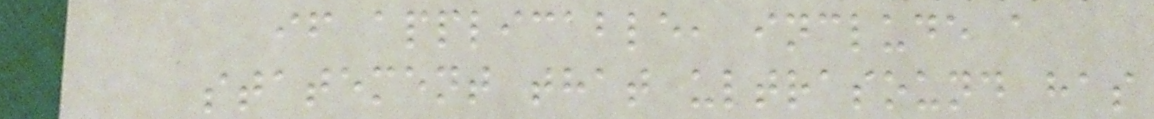if applicable, include a
statement that ultrasound has
